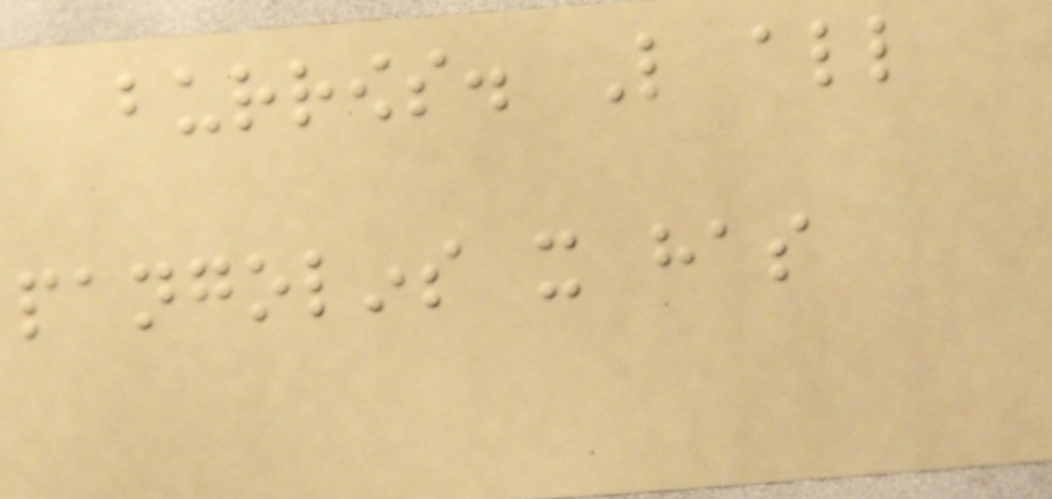burrows. Like all
pangolins it has
